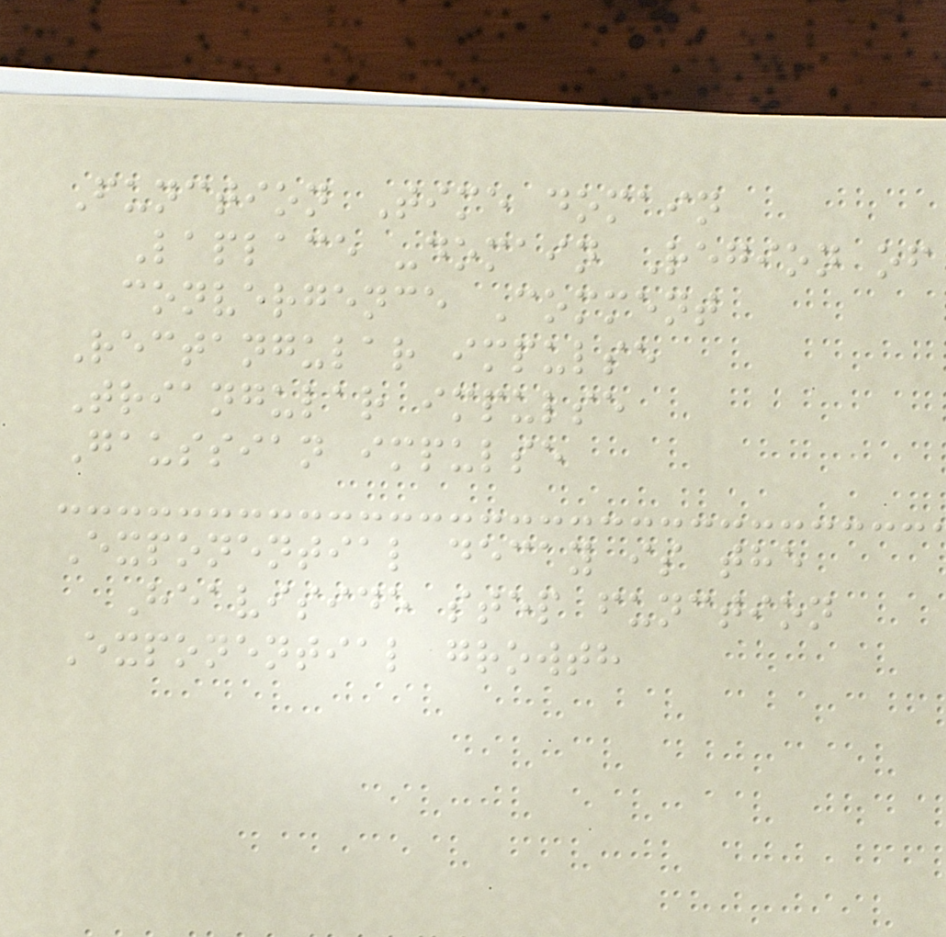Function Time domain
Laplace -domain Region of
convergence Comment
Rectangular impulse
Triangular impulse
Gaussian impulse
Exponential decay is the
Heaviside step function
Exponential growth
